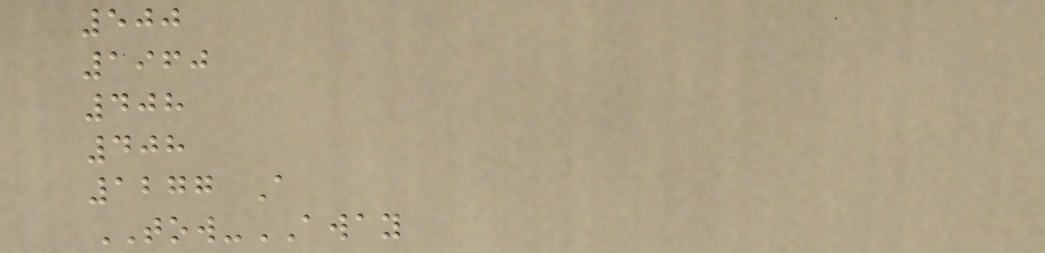500
1960
408
408
1277 A
TOW-AWAY
